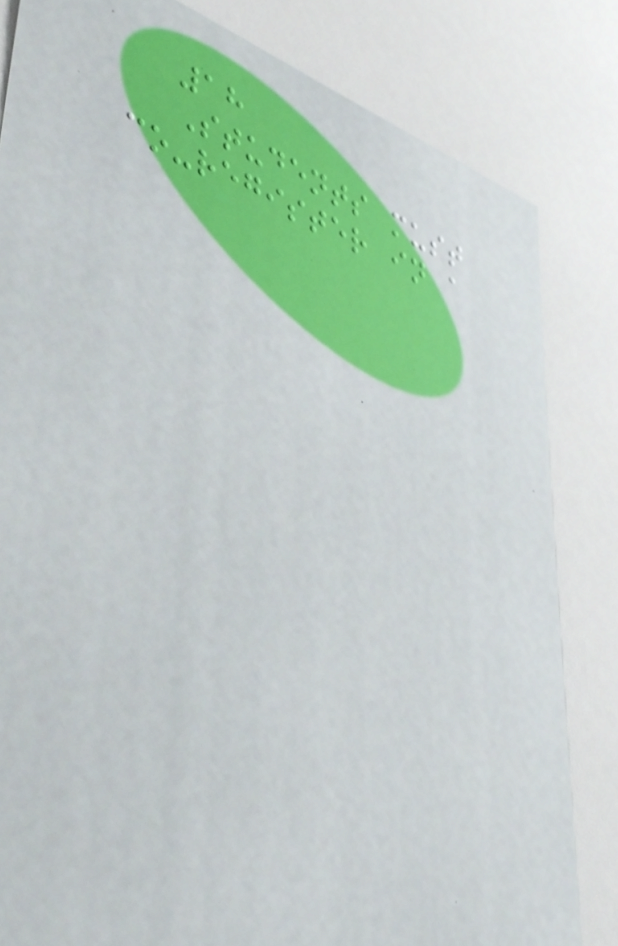18
Students must
co-register in a
